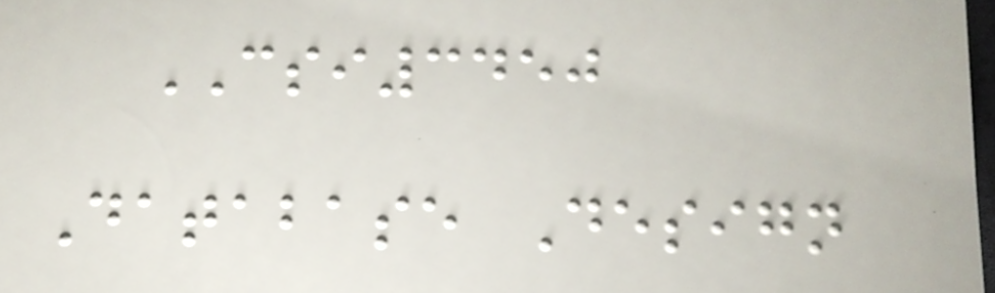CSI3450
Database Design
